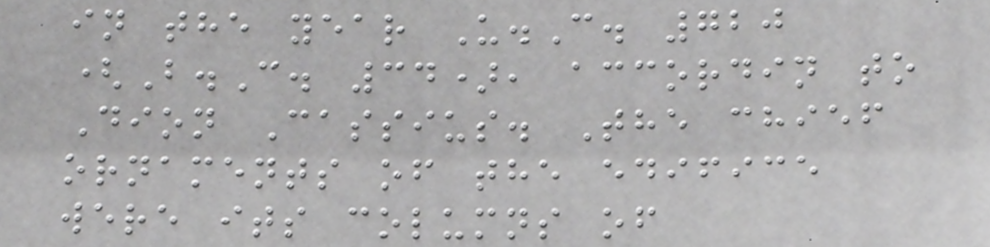in the year U.C. 720
(B.C. 34), accordin to
Dion Cassius. The chief
ornaments of the edifice
were its columns of
